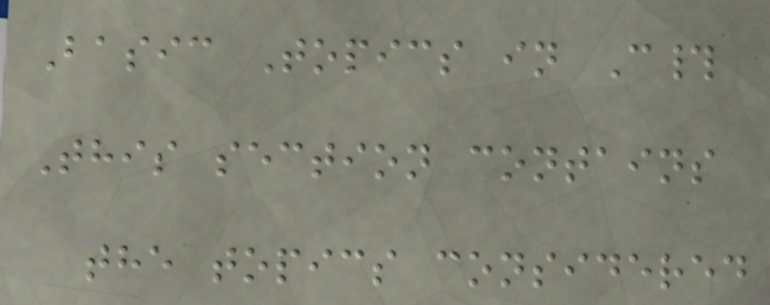Basic Topics in C#
This section contains
the topics considered
